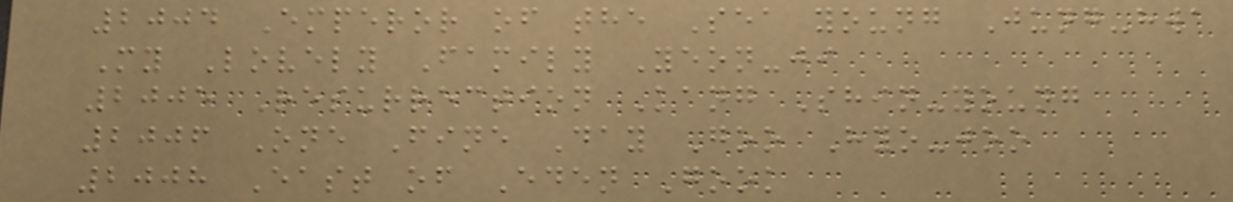2004 Emperor of the Sea young Jung-hwa
My Lovely Family Yeon-ji
2005 Resurrection Kang Shin-young
2006 One Fine Day Goo Hyo-joo
2008 East of Eden Gook
